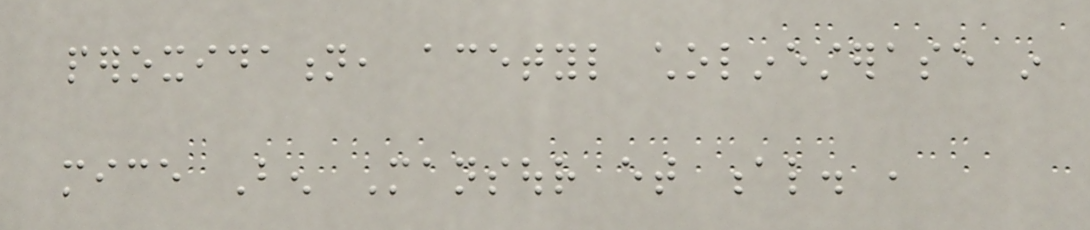peroxidation, acetyl cholinesterase in
mice Ben Mansour et al. ,
